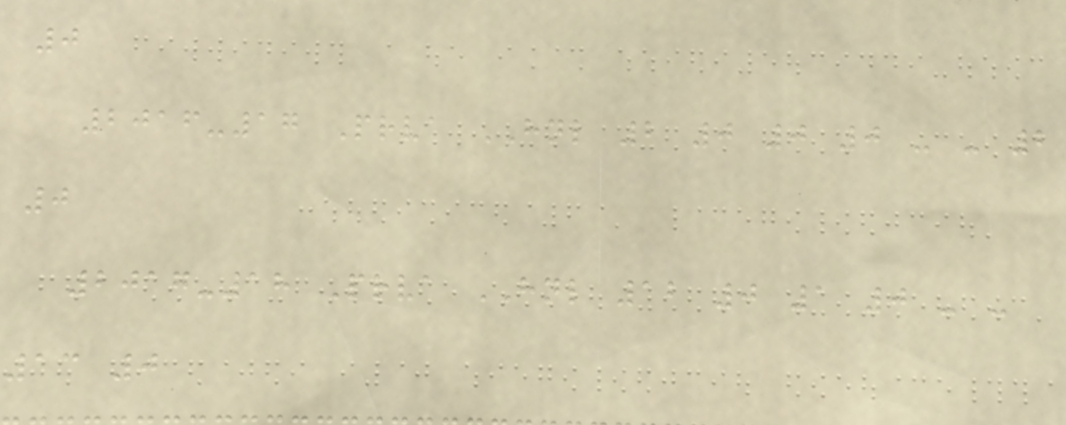0
2016-17 Prva HNL 2 0 0 0 - - 2
0
2017-18 Prva HNL 12 0 1 0 - -
13 0
